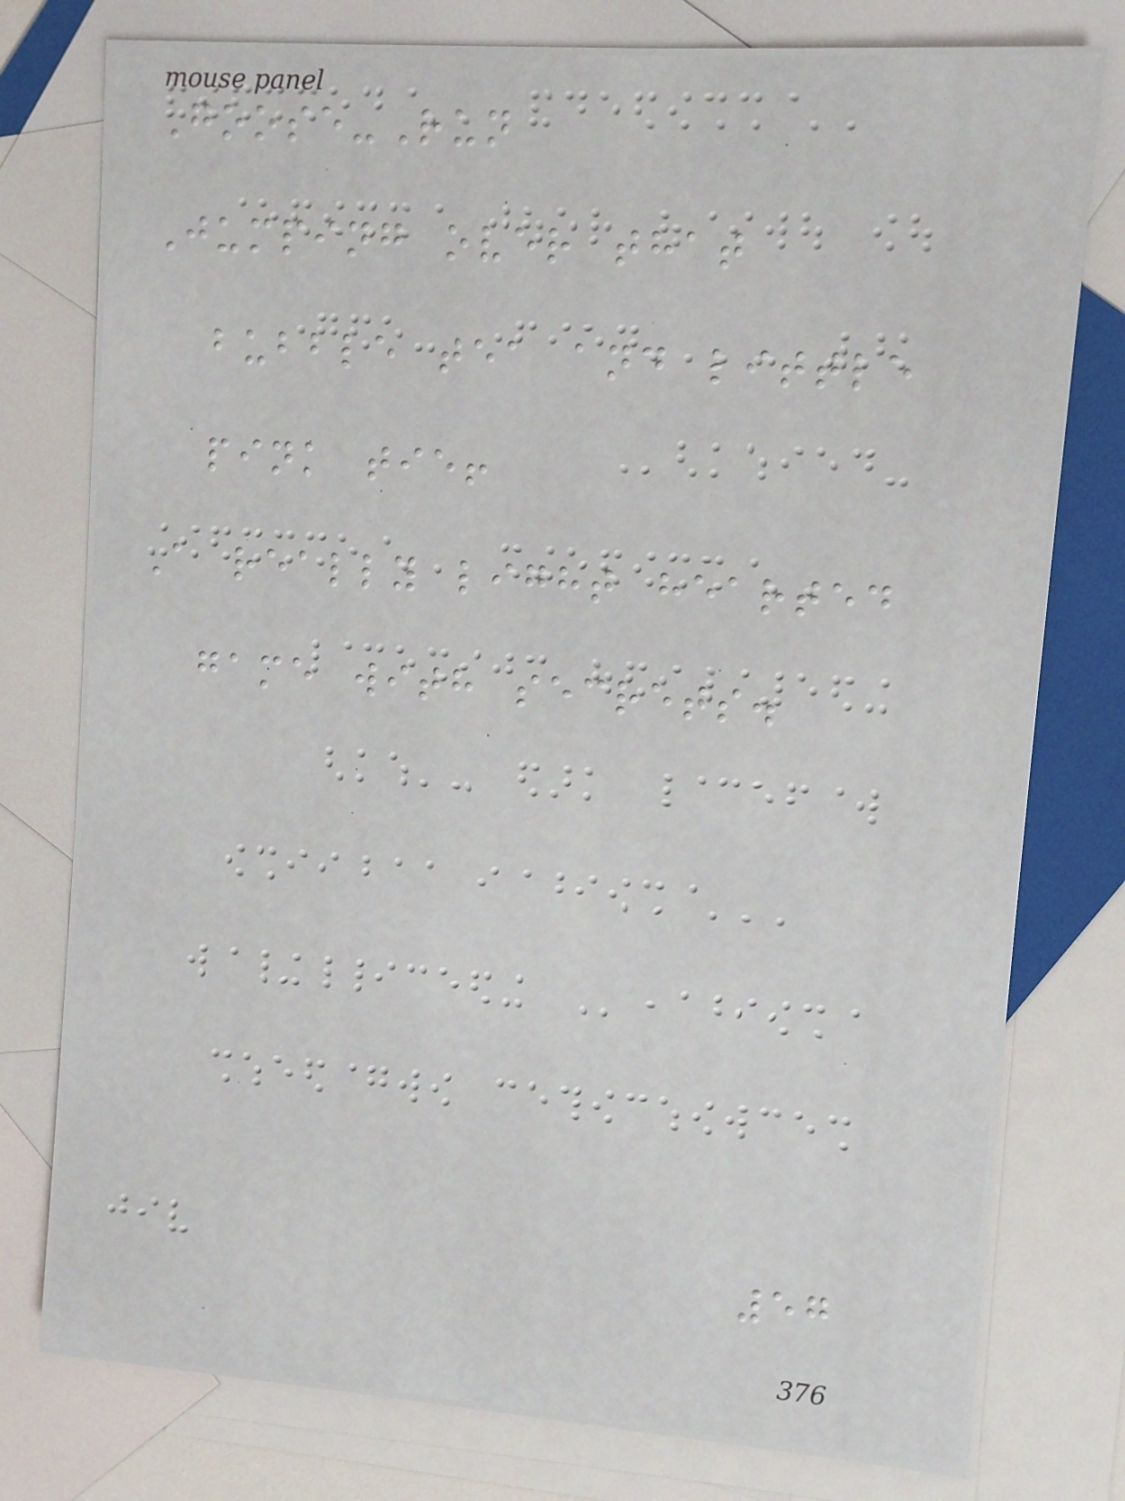Goose-Run
Jumping over that
bubble tea and little
pink tie!
A really light hearted
game with secrets.
57
